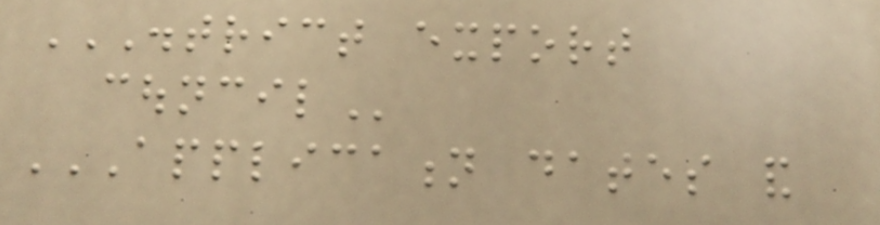DISTRICT EXPORT
COUNCIL
APPLICATION DATES AND
